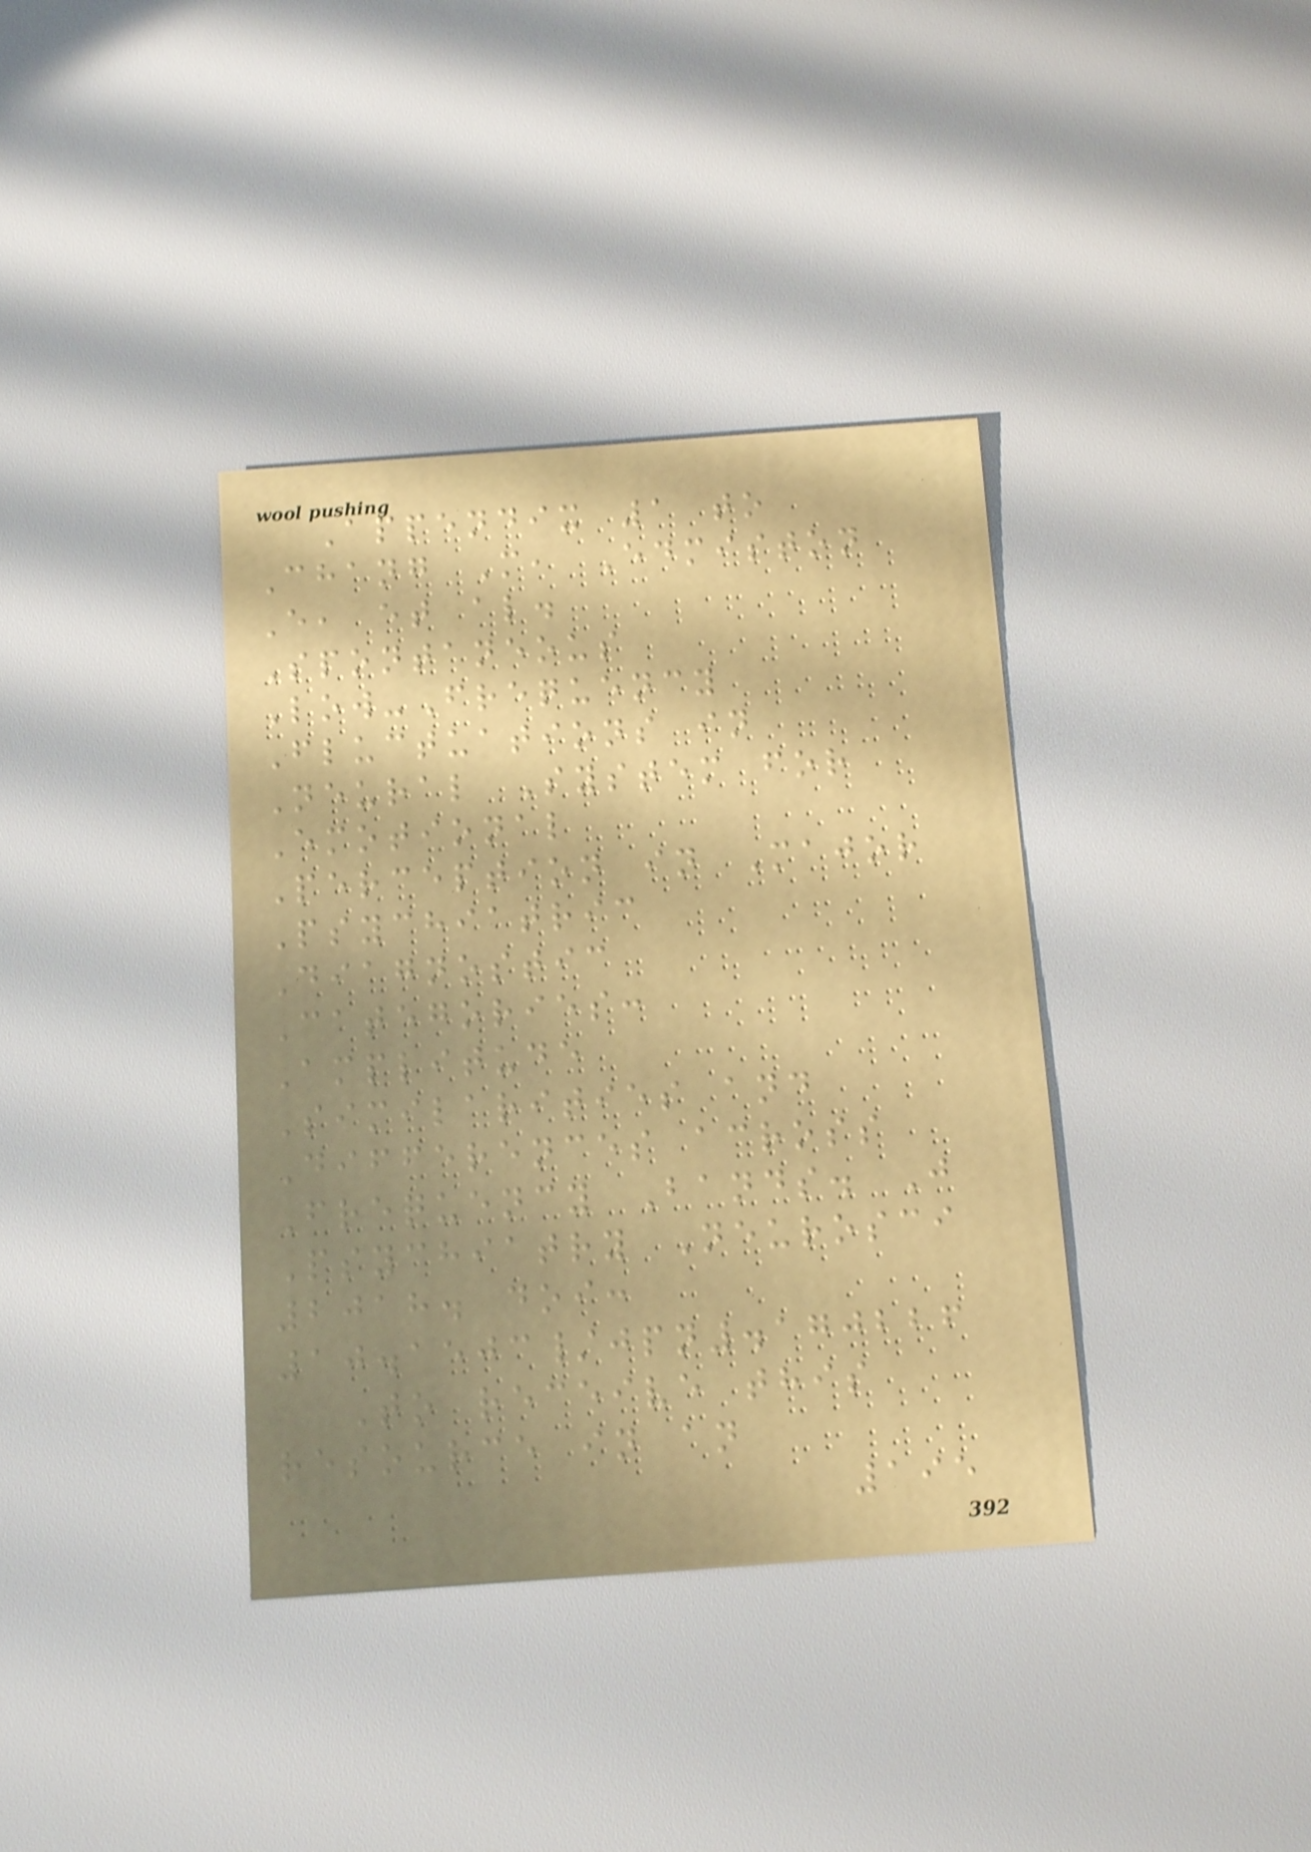Appendix 1 to
Chang M, Edmiston
E, et al.
Spontaneous
Low-Frequency
Fluctuations in
Neural System for
Emotional
Perception in Major
Psychiatric
Diagnostic
Categories:
Amplitude
Similarities and
Differences across
Frequency Bands. J
Psychiatry Neurosci
2018. doi:
10.1503/jpn.170226
To receive this
resource in an
195
